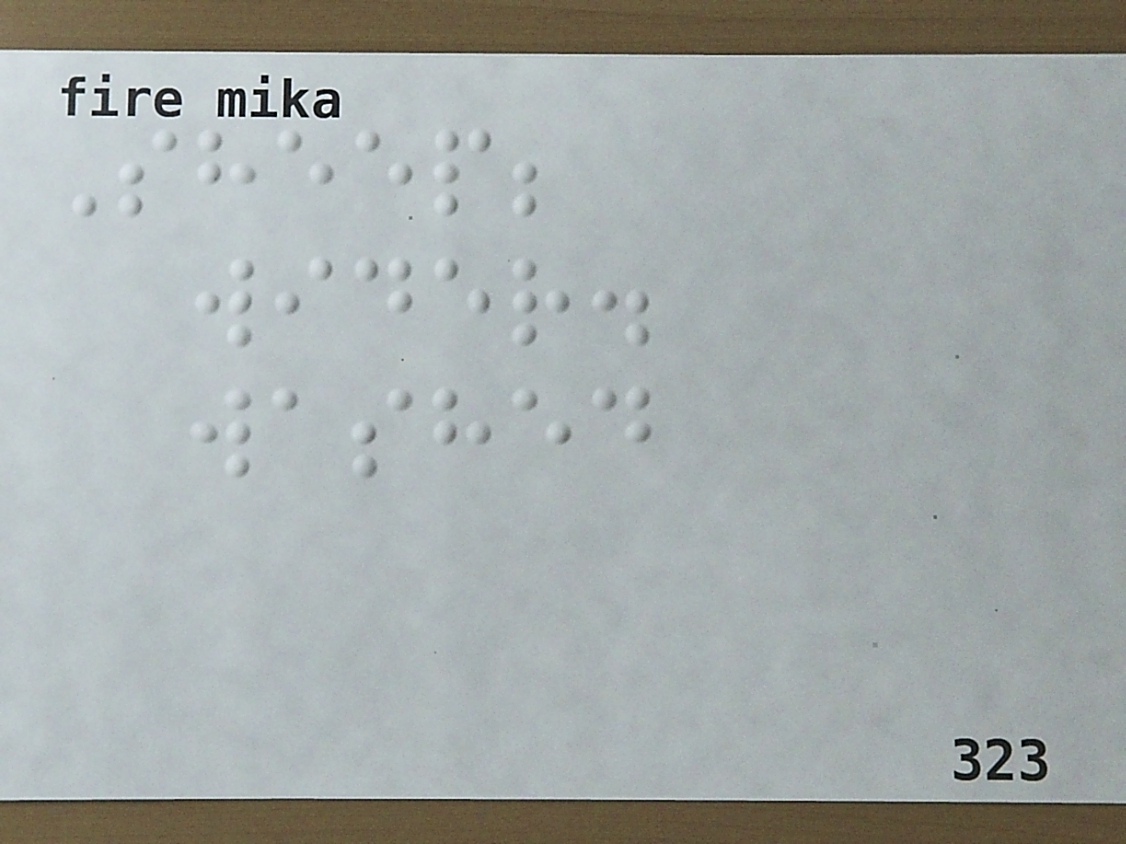Sheep;
wider.
washed
